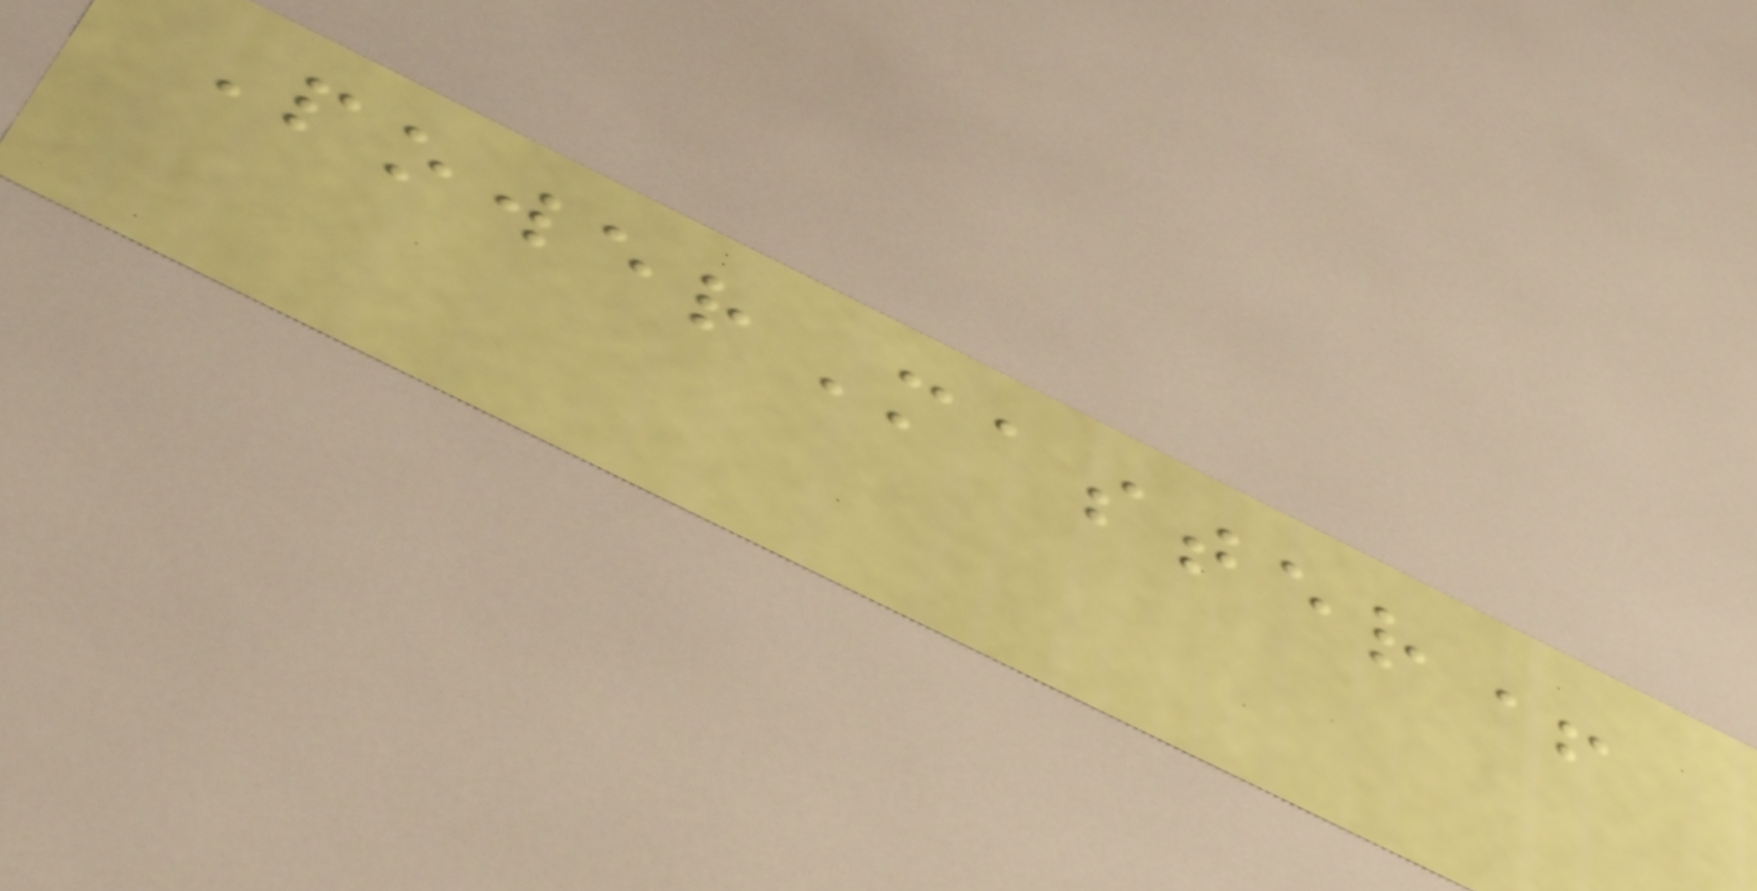PowerMaster+
